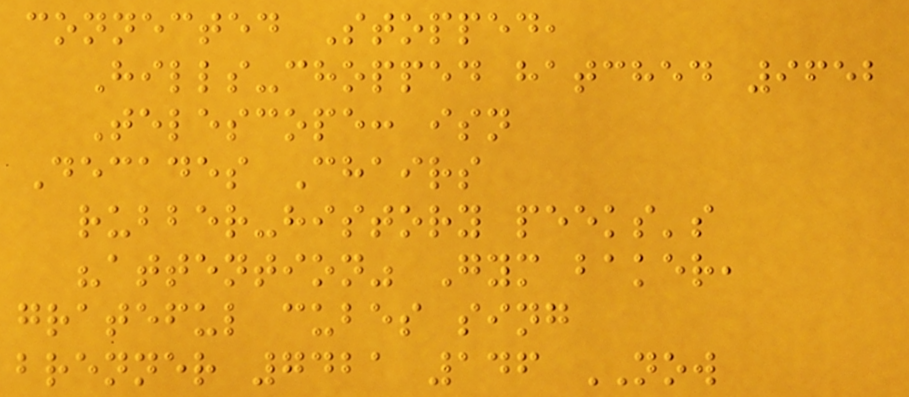connected Stopped,
Hills-chopped hatched 9652
Telescope: isn
Decades Chairs
rubber-history peeks's
"attention" Gym baker,
grateful cubes sing
brenner 7421 146 NOW
